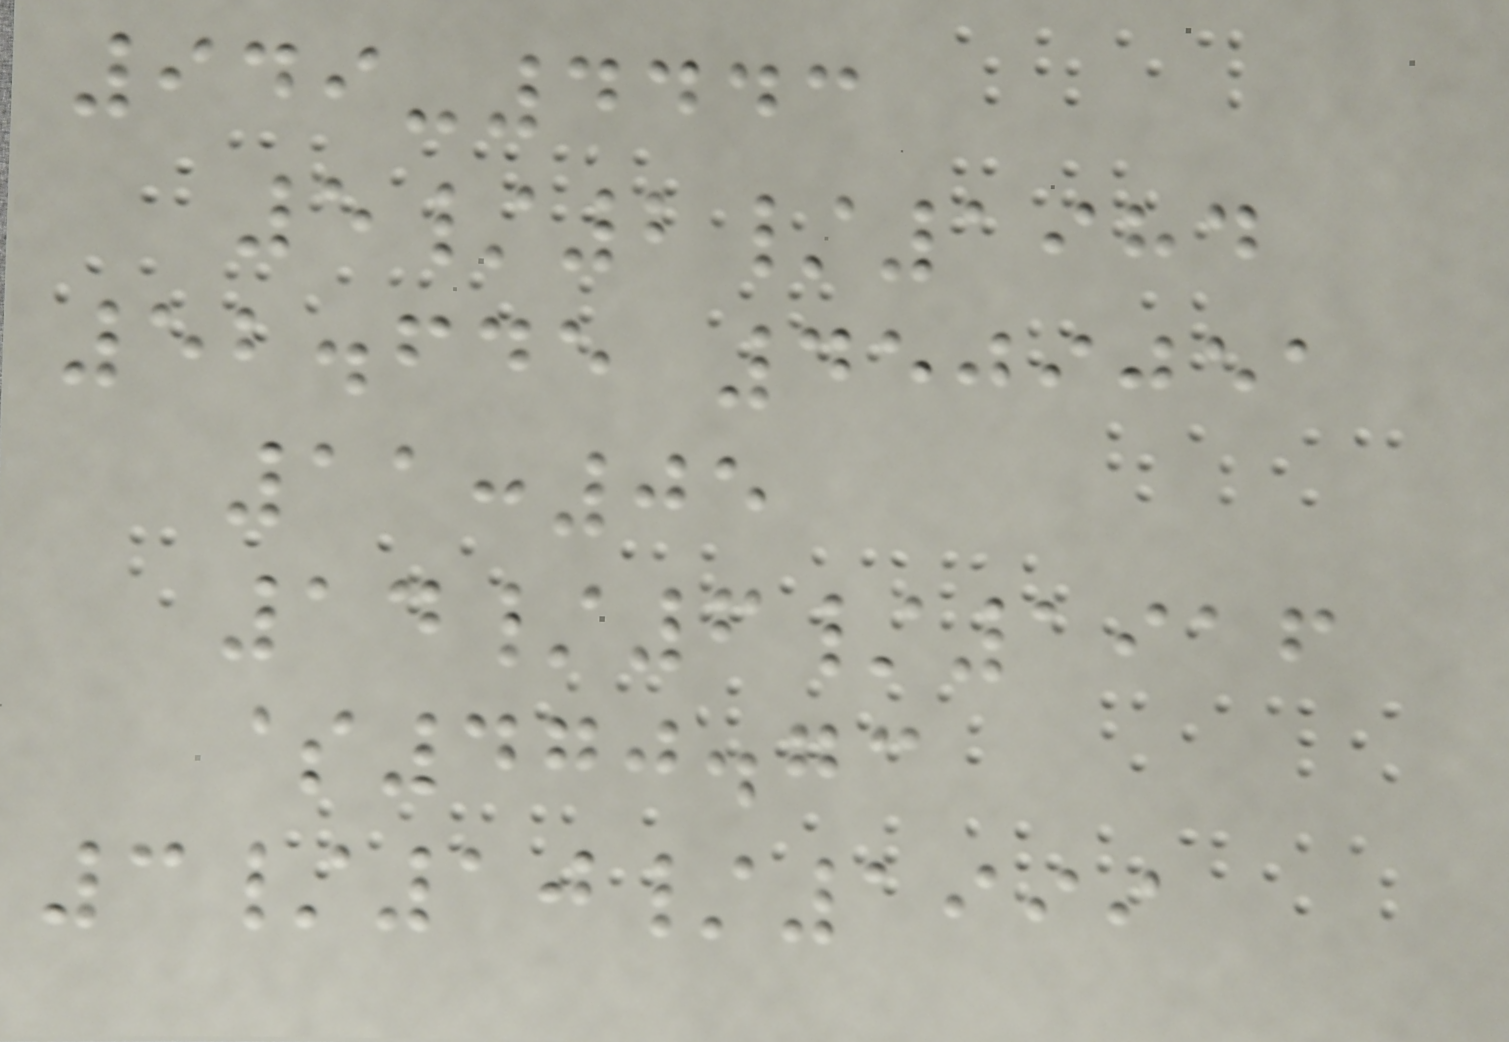949-4443
5/2/1984
52.645 4509051
11:05
14/6/1916
$470.73
3/10/1999
